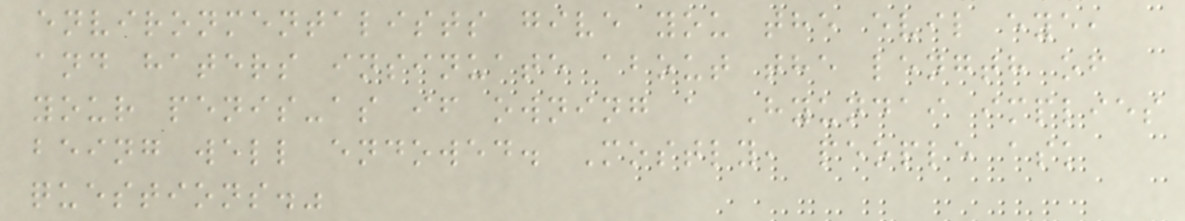environmentalists give you the evil eye,
and haters insinuate about the length of
your penis-as if owning a Hyundai implies
being well endowed. Mostly, people ask
questions."
